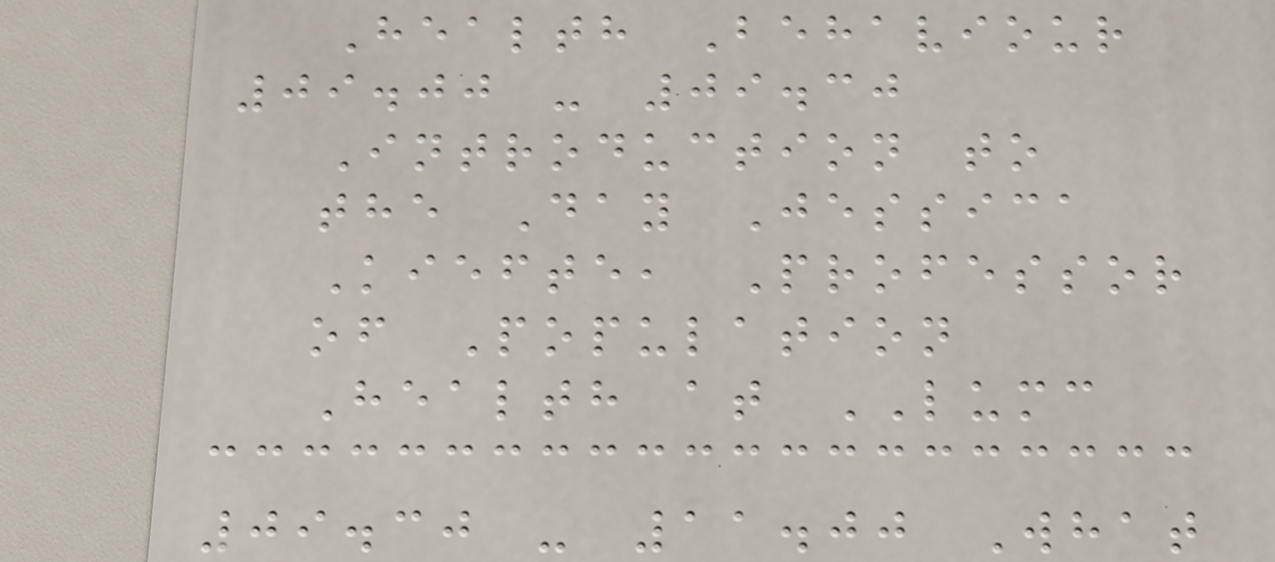Health Behaviour
09.00 - 09.30
Introduction to
the Day Jessica
Kiefte, Professor
of Population
Health at LUMC
09.30 - 11.00 What
